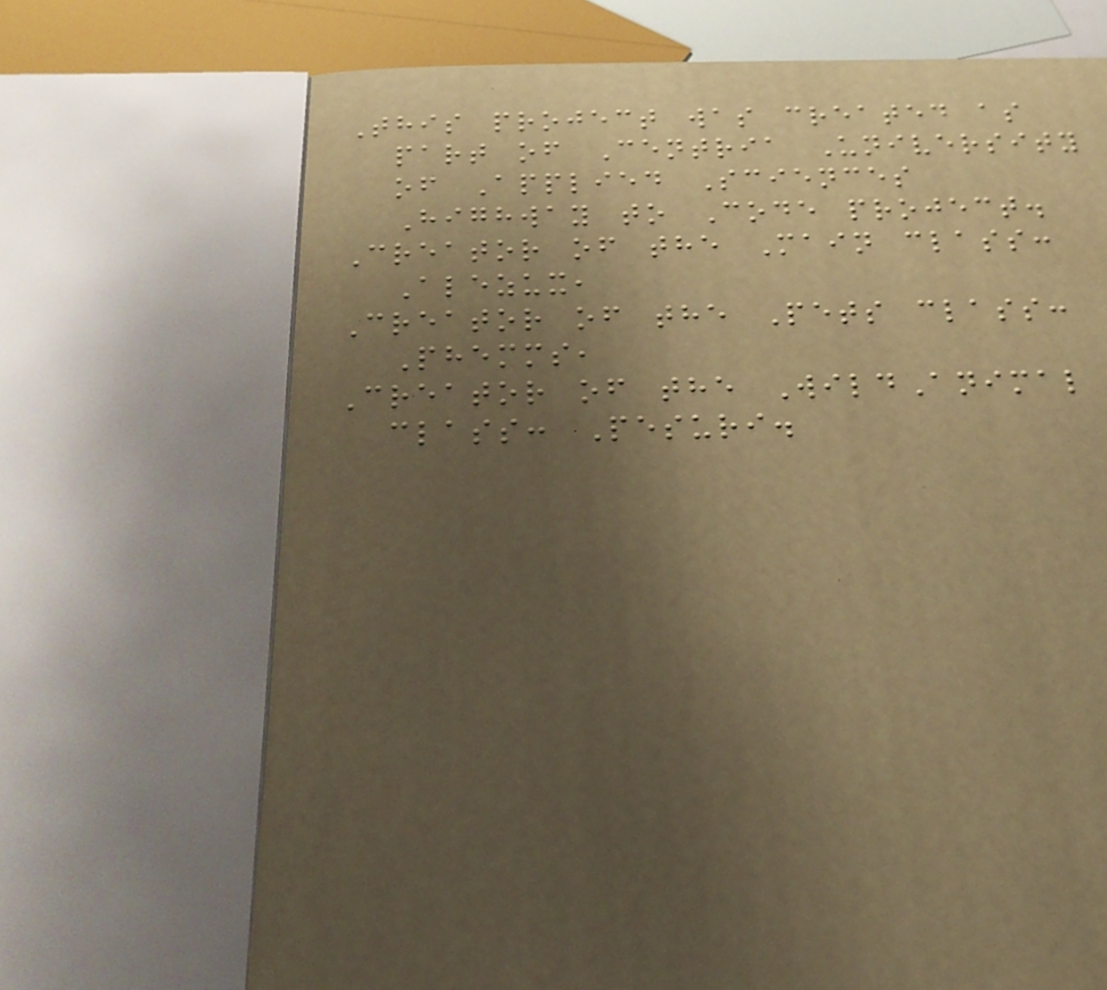This project was created as
part of Centria University
of Applied Sciences
Highway to Code project.
Creator of the Main class:
Alezux,
Creator of the Pets class:
Phemms,
Creator of the WildAnimal
class: Pesuri.
